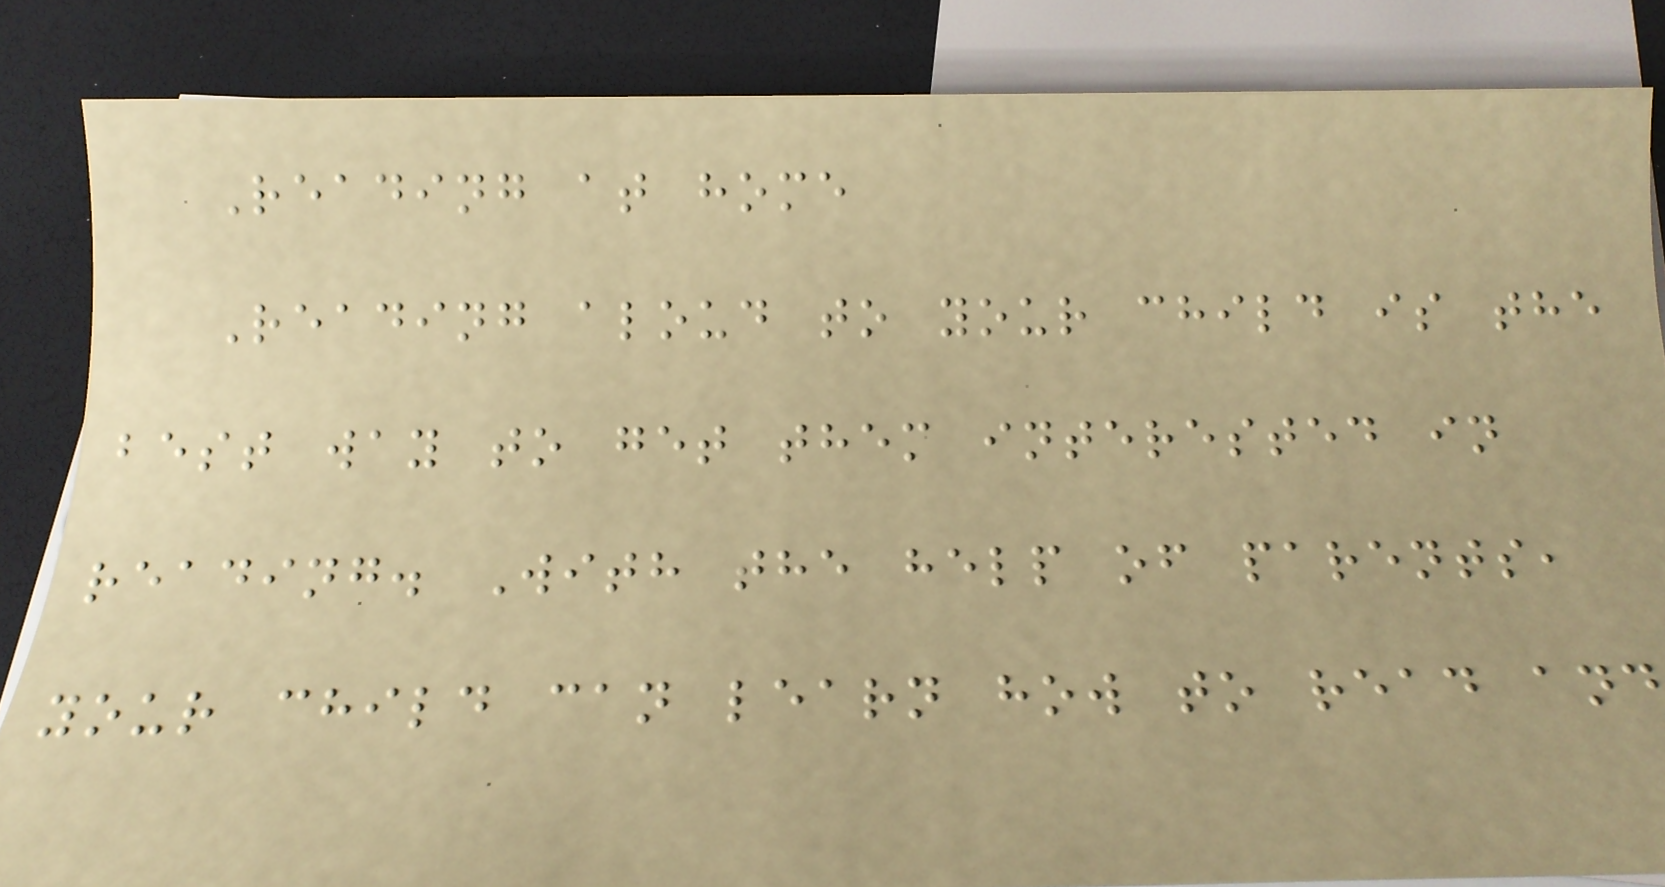Reading at home
Reading aloud to your child is the
best way to get them interested in
reading. With the help of parents,
your child can learn how to read and
